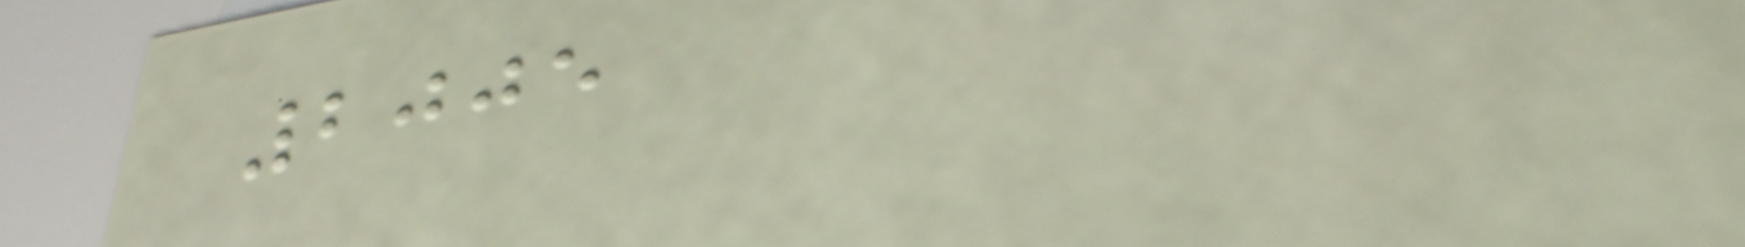2005
